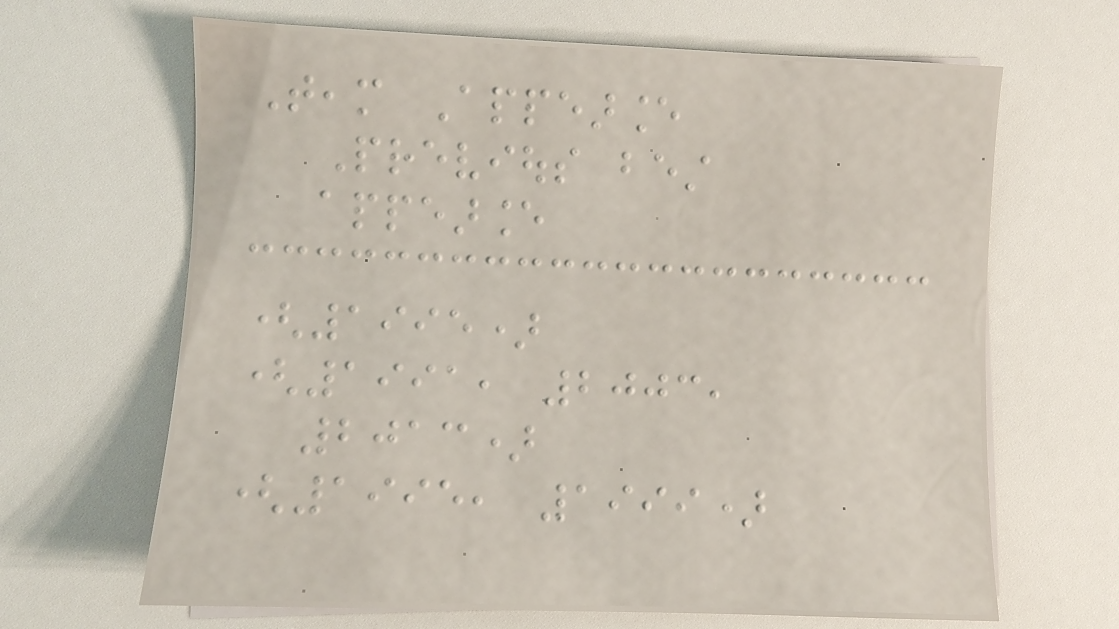Team Appearance
Previous best
appearance
(1995)
(1991, 2003,
2013)
(1995, 1999)
